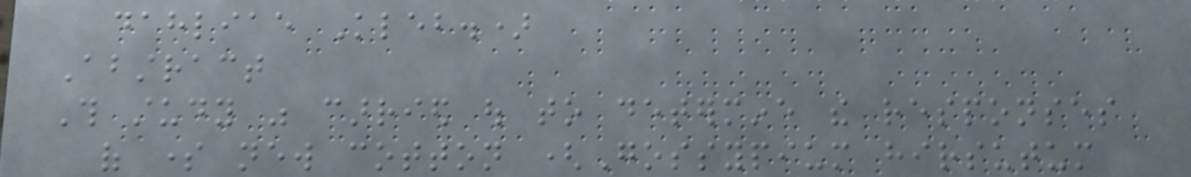dahliae Kleb.)
Abstract
This study was carried out to determine the responses
of some new cotton (Gossypium hirsutum
